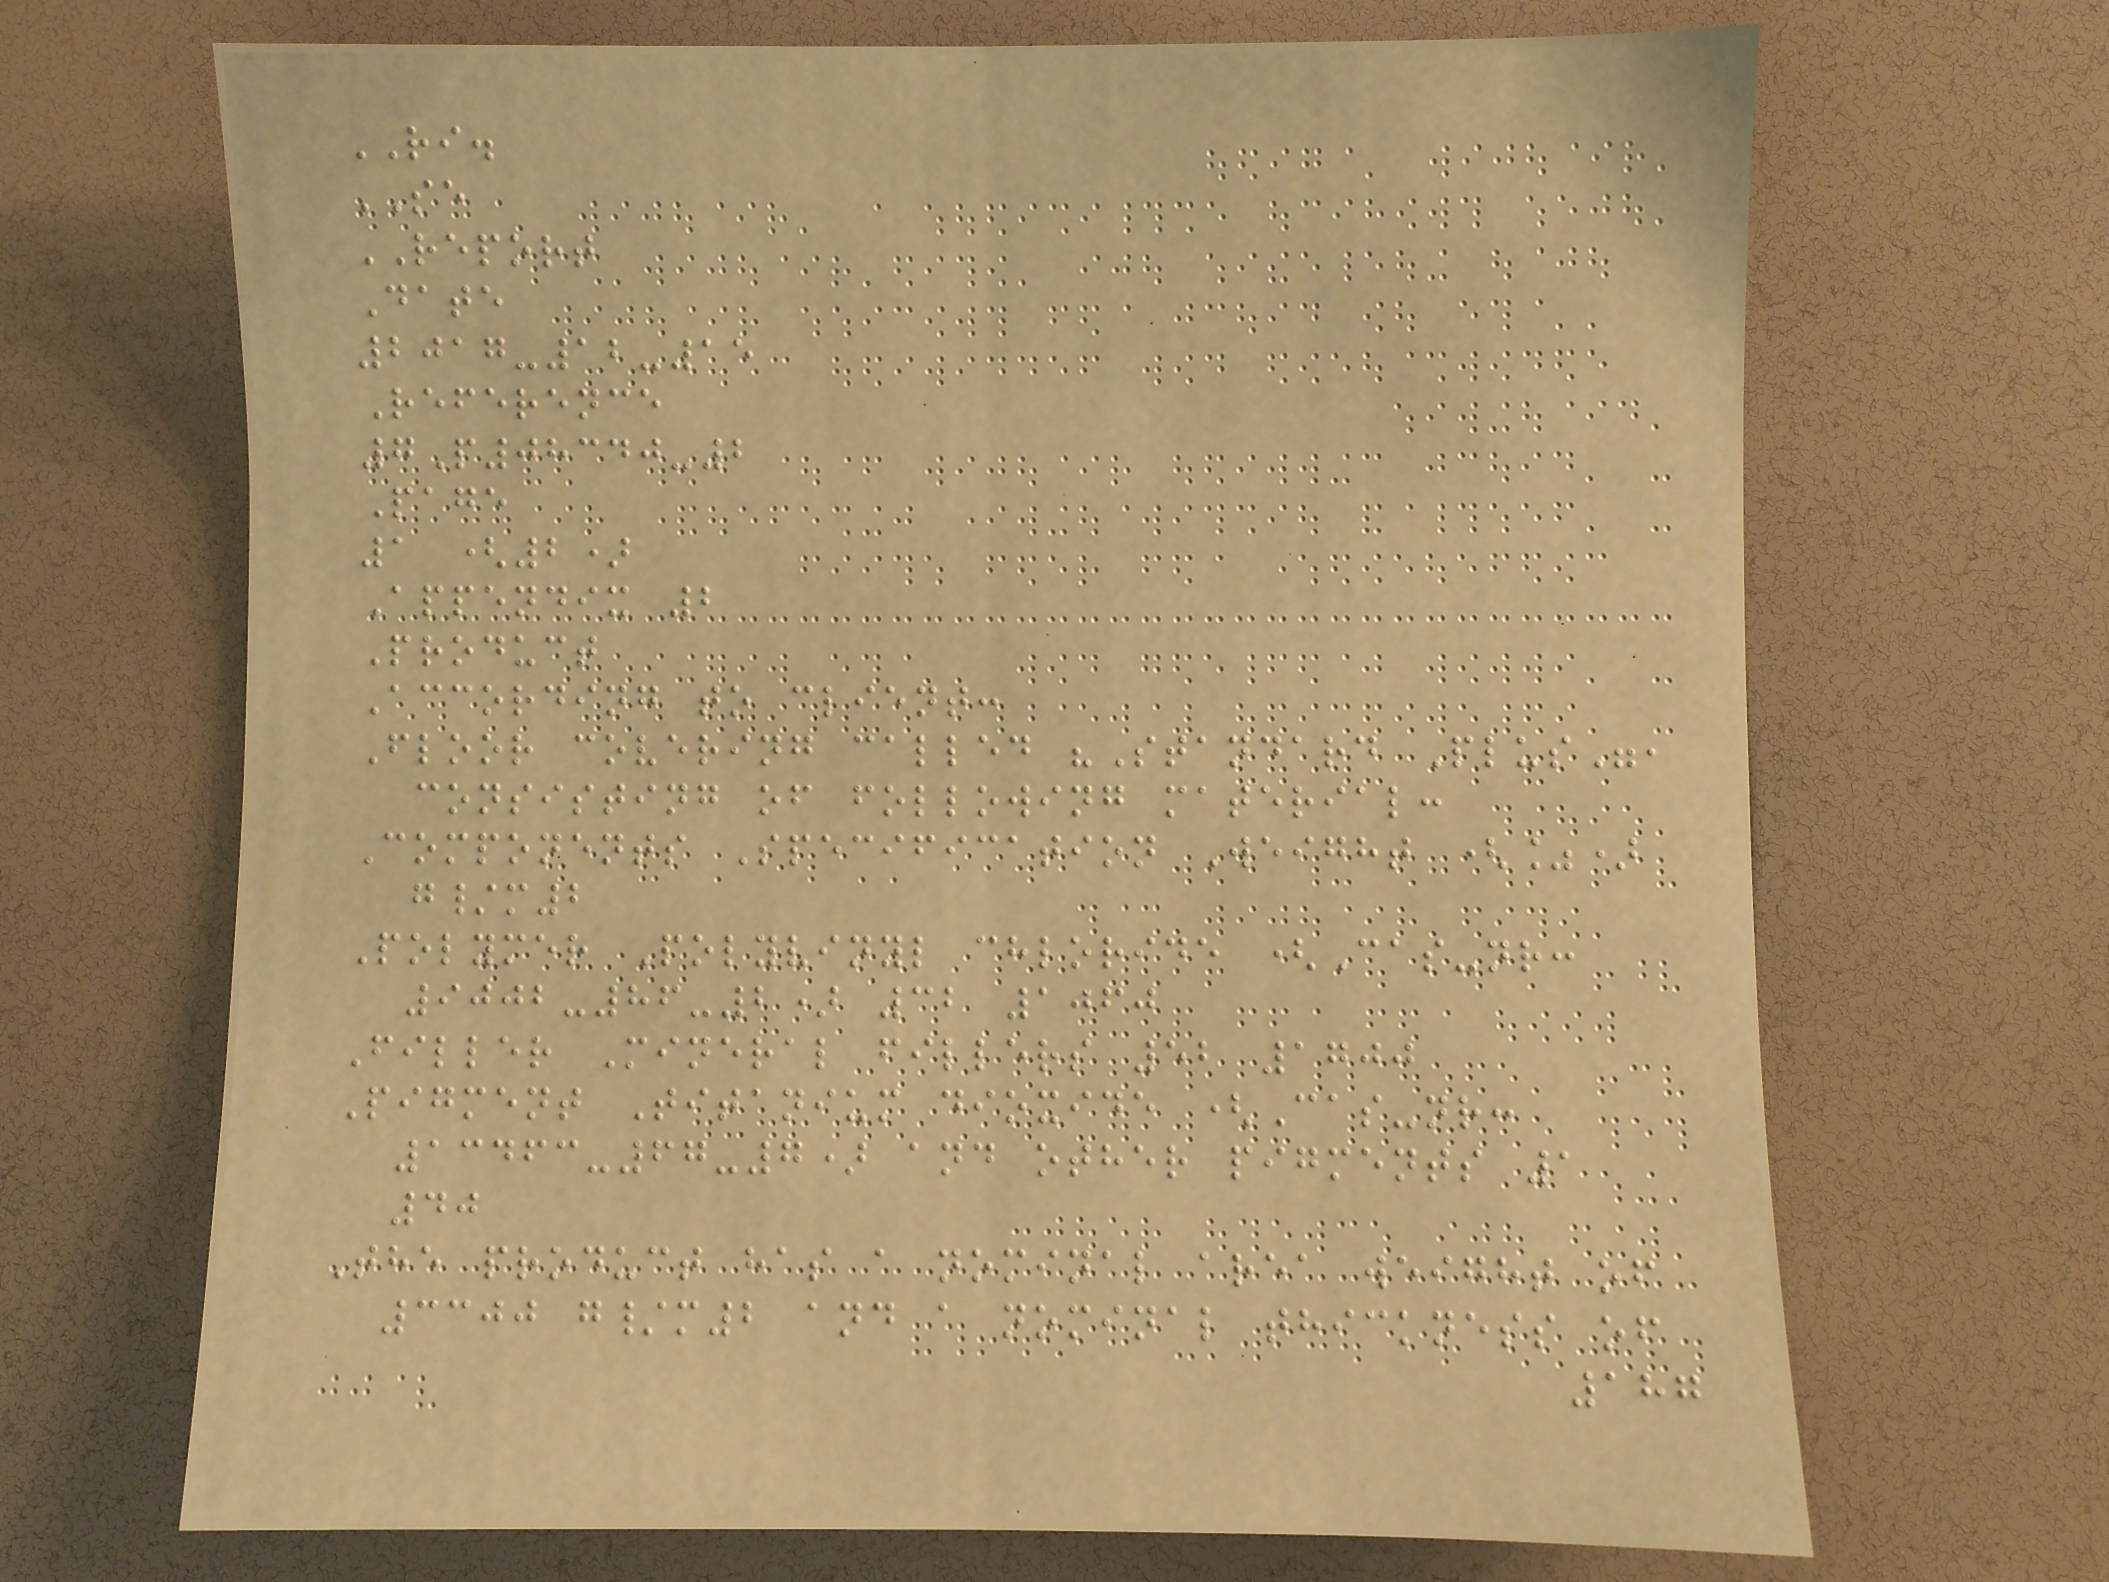RI.
SE
REPORT
Date
2017-12-15
Reference
7P08340-2
Page
1 (2)
Appendix 2
Product
According to client:
Floor covering called "Standard Plus",
consisting of following material:
Components Specification Weight (%)
g/m2
Polymer Polyvinyl chloride (Cas-nr:
9002-86-2) 32 1060
Filler Mineral fillers 52 1700
Pigment Titanium dioxide (Cas-nr:
13463-67-7) and other pigments 1
40
The product has a nominal area weight of
3300 g/m2 and a nominal thickness of
187
